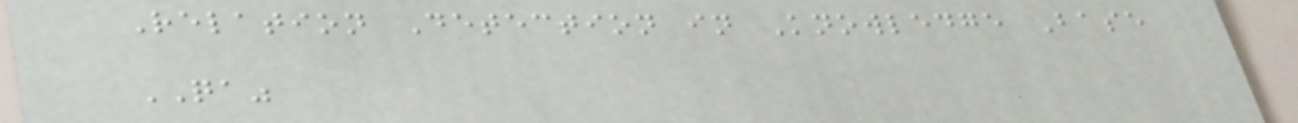Relation Detection in Knowledge Base
QA"
